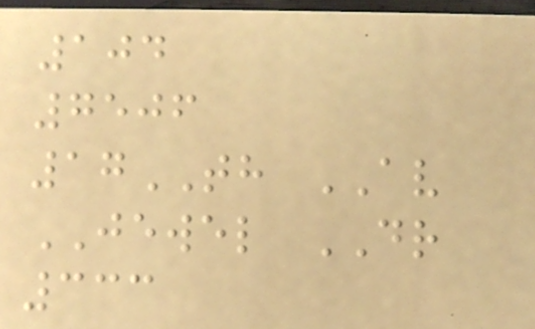104
7506
17TH AV
JEWEL DR
333
